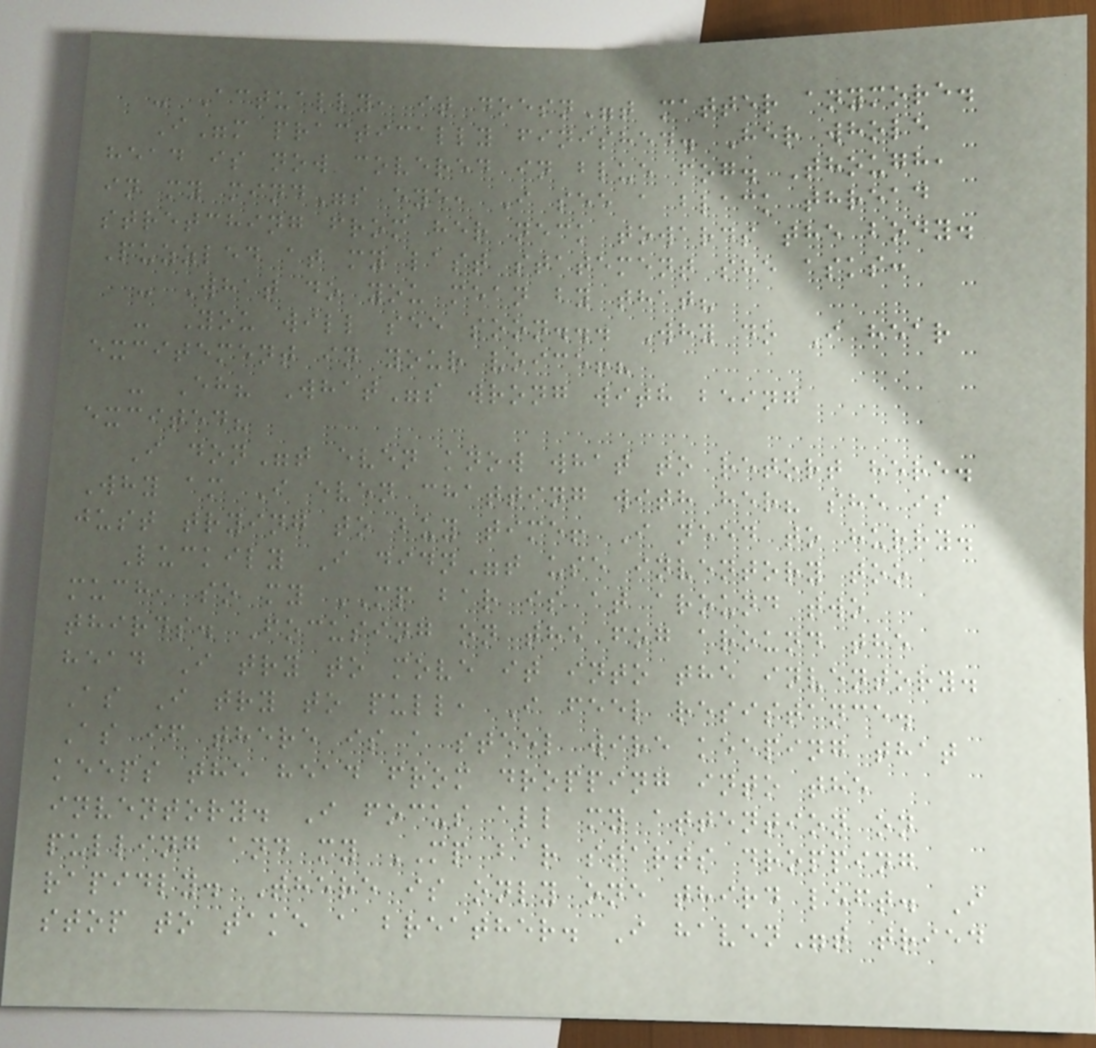- Actually, it doesn"t matter anymore.
I"m practically finished. Her whole
head is now covered in blue fog. Though,
in my mind"s eye, I see a black thread
stretching from her neck towards the body.
Puzzled at my last statement she asks:
- What do you mean by that?
- You will see soon... Why do I hear
excitement in your voice!?
- Eh? What"s wrong with being
excited?
I don"t even know what to retort here.
Why am I even chatting with her? she is
just trying to buy time! I need to hurry.
Luckily I didn"t use inventory too
much, so my MP bar is at around two
thirds. Focusing on the fog around the
head I try to move it into the inventory.
As I try to pull, I feel resistance.
As if there is a steel wire keeping that
keeps the head from dropping into the
inventory. I focus all my attention on
pulling and my MP bar starts dropping
rapidly. There is only one third left. I
stop to take a breather. I haven"t tried
